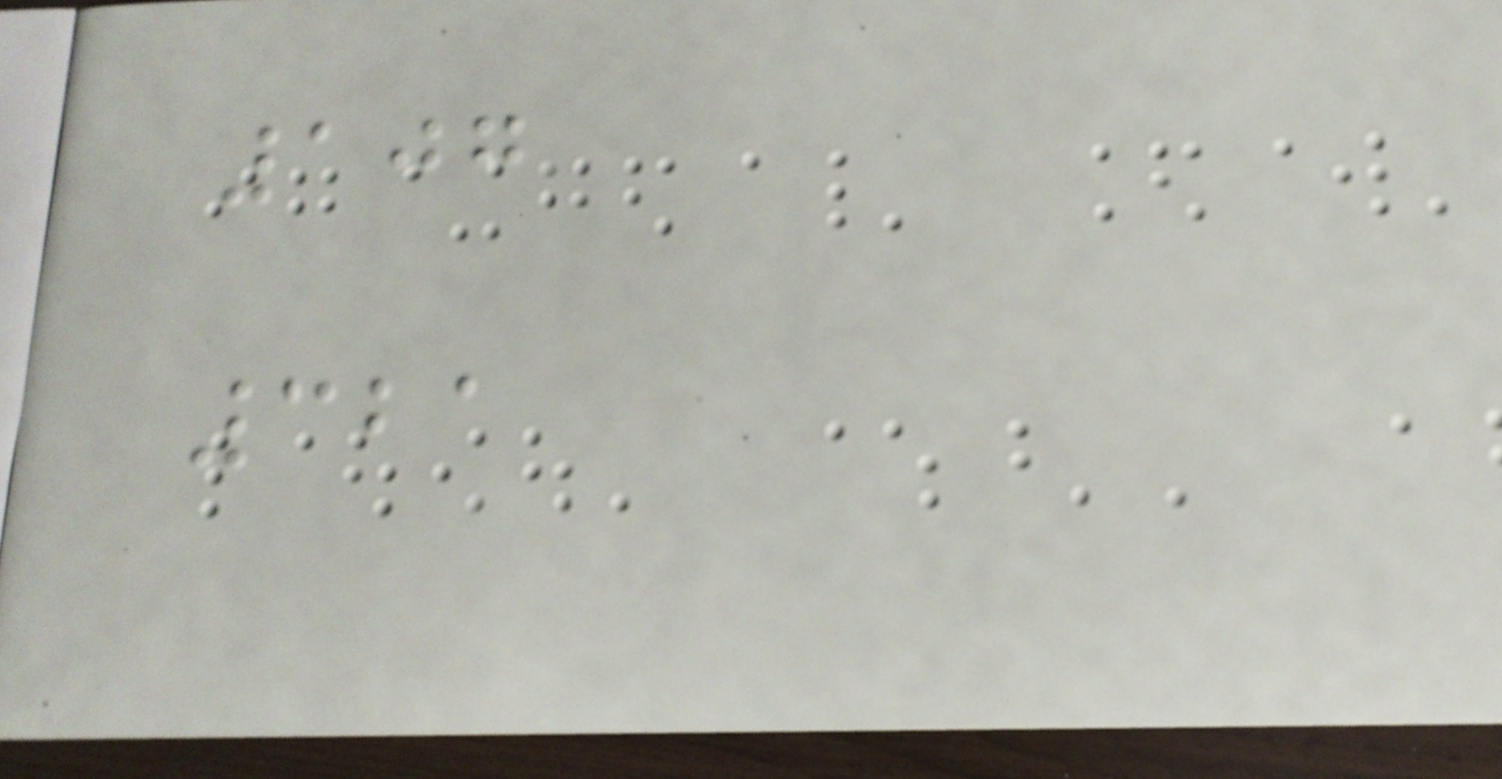107
321
